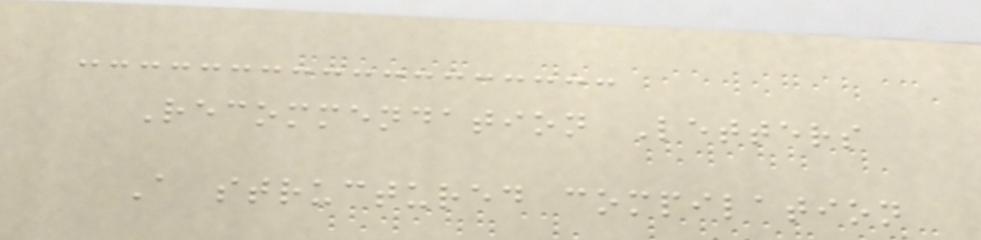Recommendation Letters
A structured compilation
